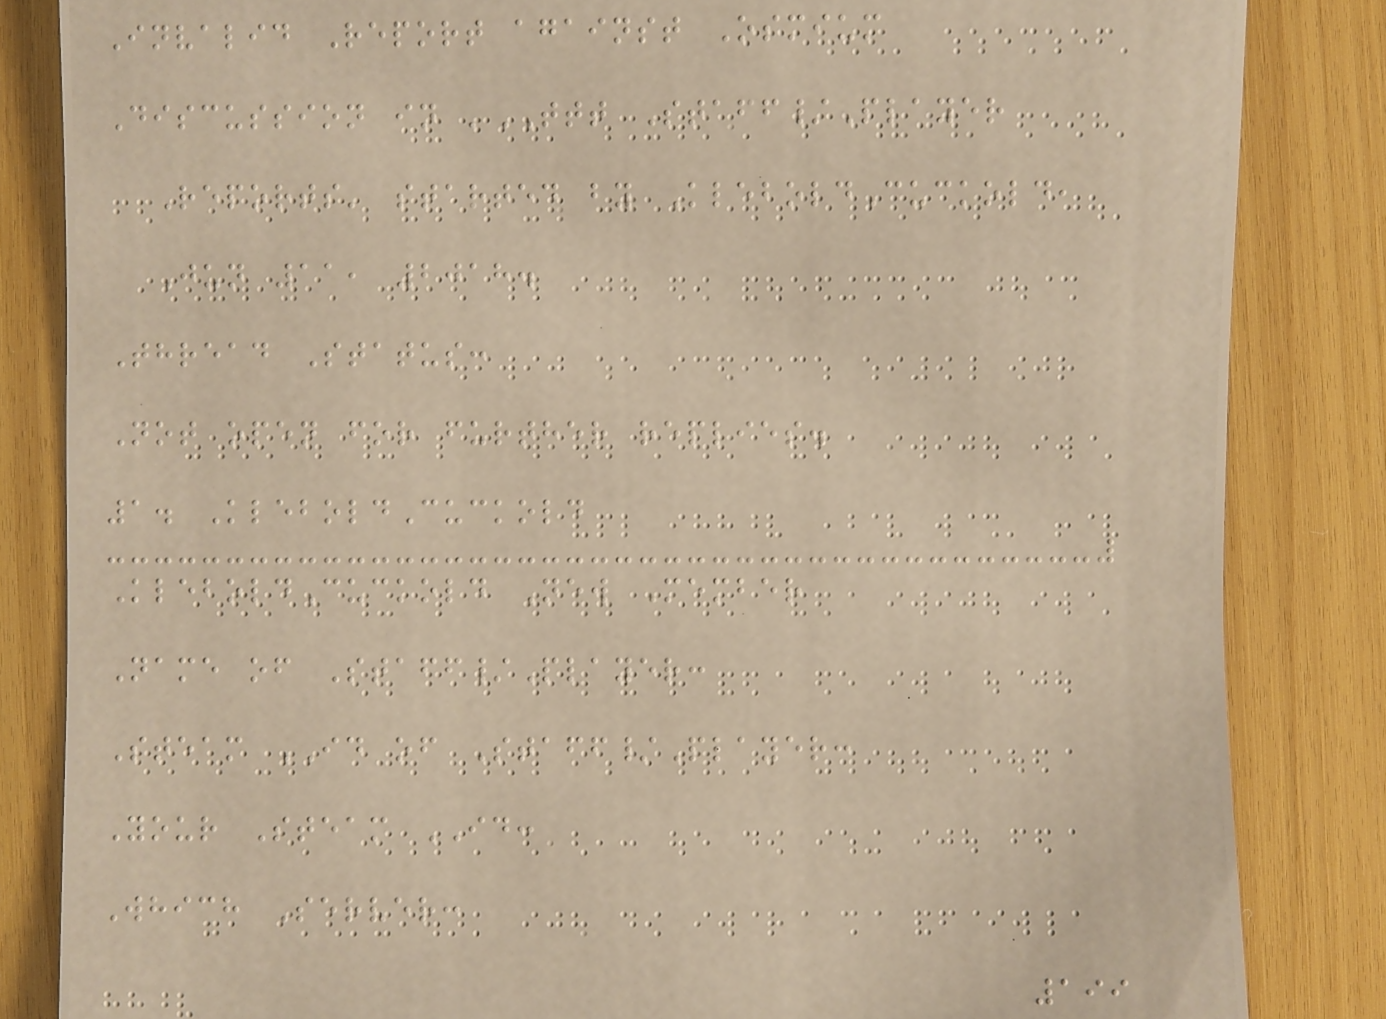Invalid Report against Osmium
Discussion in 'TTT Staff/Player
Reports' started by KleboldCuckold,
Jun 11, 2018.
Thread Status:
Not open for further replies.
1. KleboldCuckold
KleboldCuckold New Member
Name of Staff/Player:
Steam ID of Staff/Player:
Your Steam ID:
Which Server:
199
